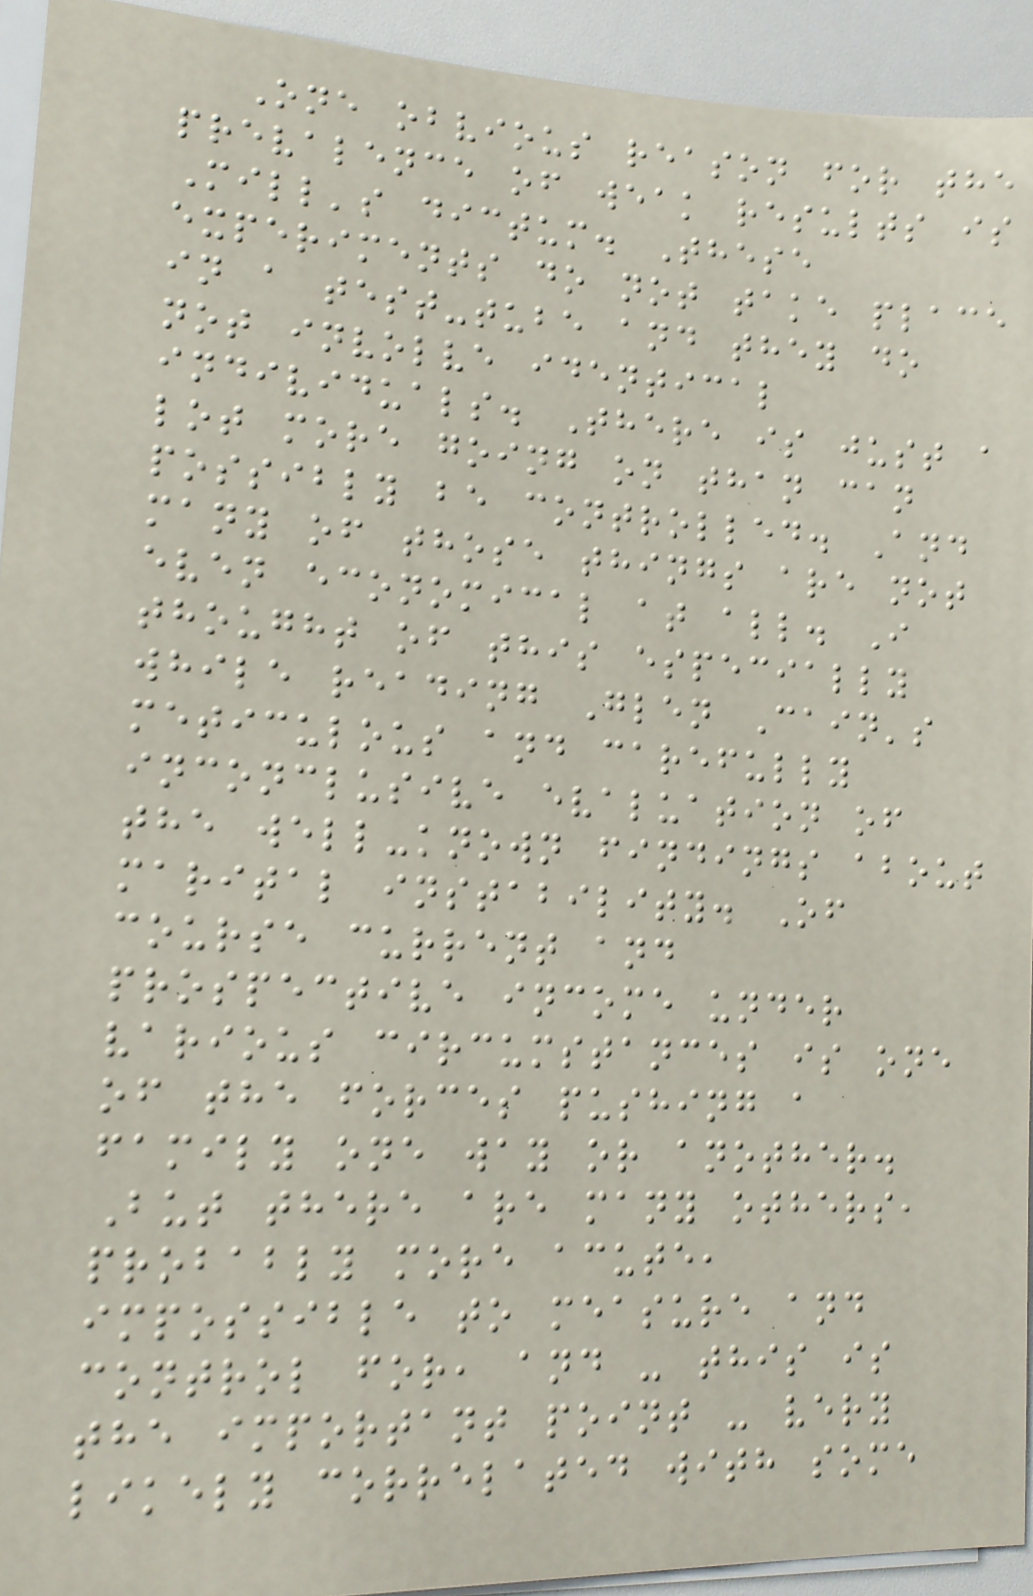One obvious reason for the
prevalence of weak results is
Mill's dictum. These
experiments do not take place
in a test-tube and they do
not involve identical
individuals. There is just a
lot more going on than can
possibly be controlled. And
many of those things are not
even economical at all. I
thought of this especially
while reading Glen Cain's
meticulous and carefully
inconclusive evaluation of
the well-known findings about
marital instability. Of
course current and
prospective income under
various circumstances is one
of the forces pushing a
family one way or another.
But there are many others,
probably more acute,
impossible to measure and
control for, and - this is
the important point - very
likely correlated with some
